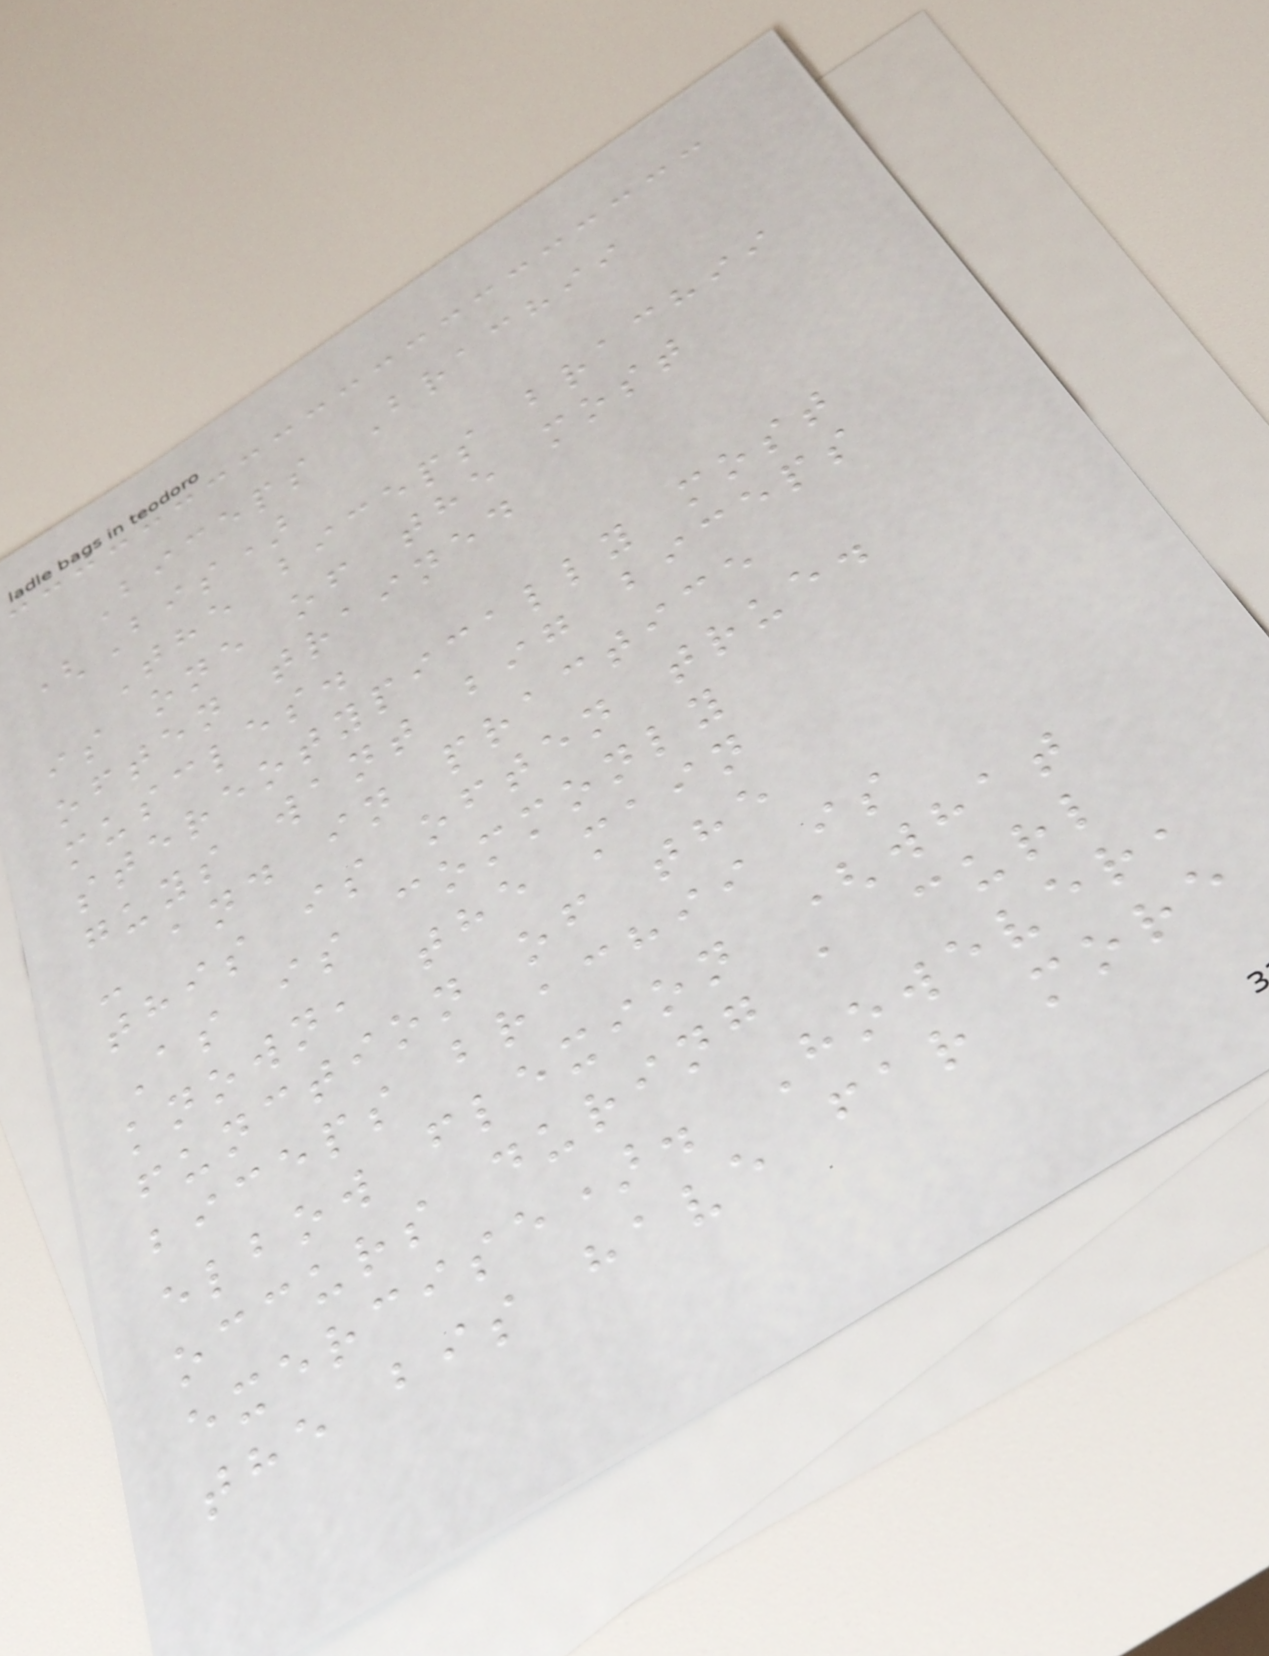Biceps Brachii
(Bis)
The biceps brachii
is one of the most
often trained
muscles.
stereotypically most
guys want big biceps
- and in practice
this is often true.
As is commonly
known, the main
function of the
biceps brachii is
elbow flexion (what
occurs during a curl
exercise). However,
the bis have far more
